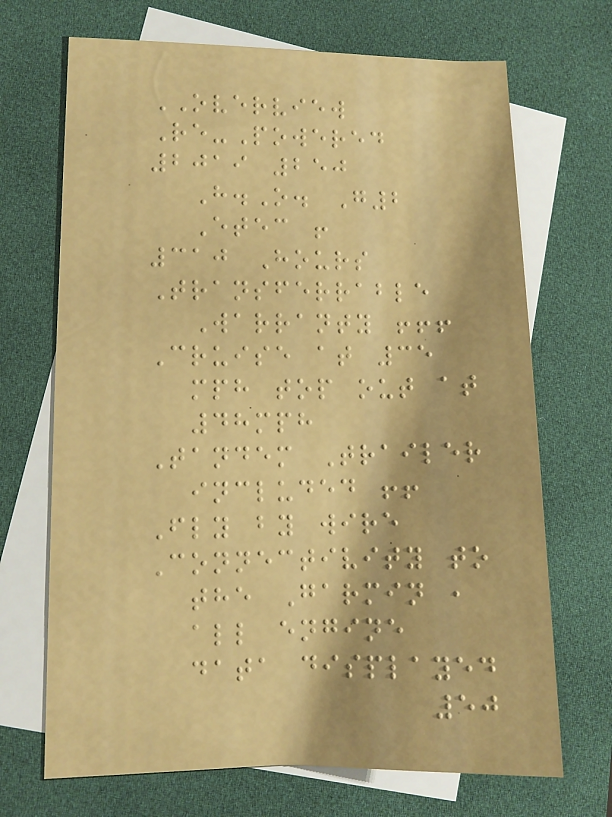OVERVIEW
Re-Powered
2019 250
H.O. G2
Etec !
310 Hours
Transferrable
Warranty !!!
Cruise at 35
mph top out at
48mph
Tandem Trailer
included !!
Fly by wire
Connectivity to
the Garmin ,
all engine
data displayed
50
